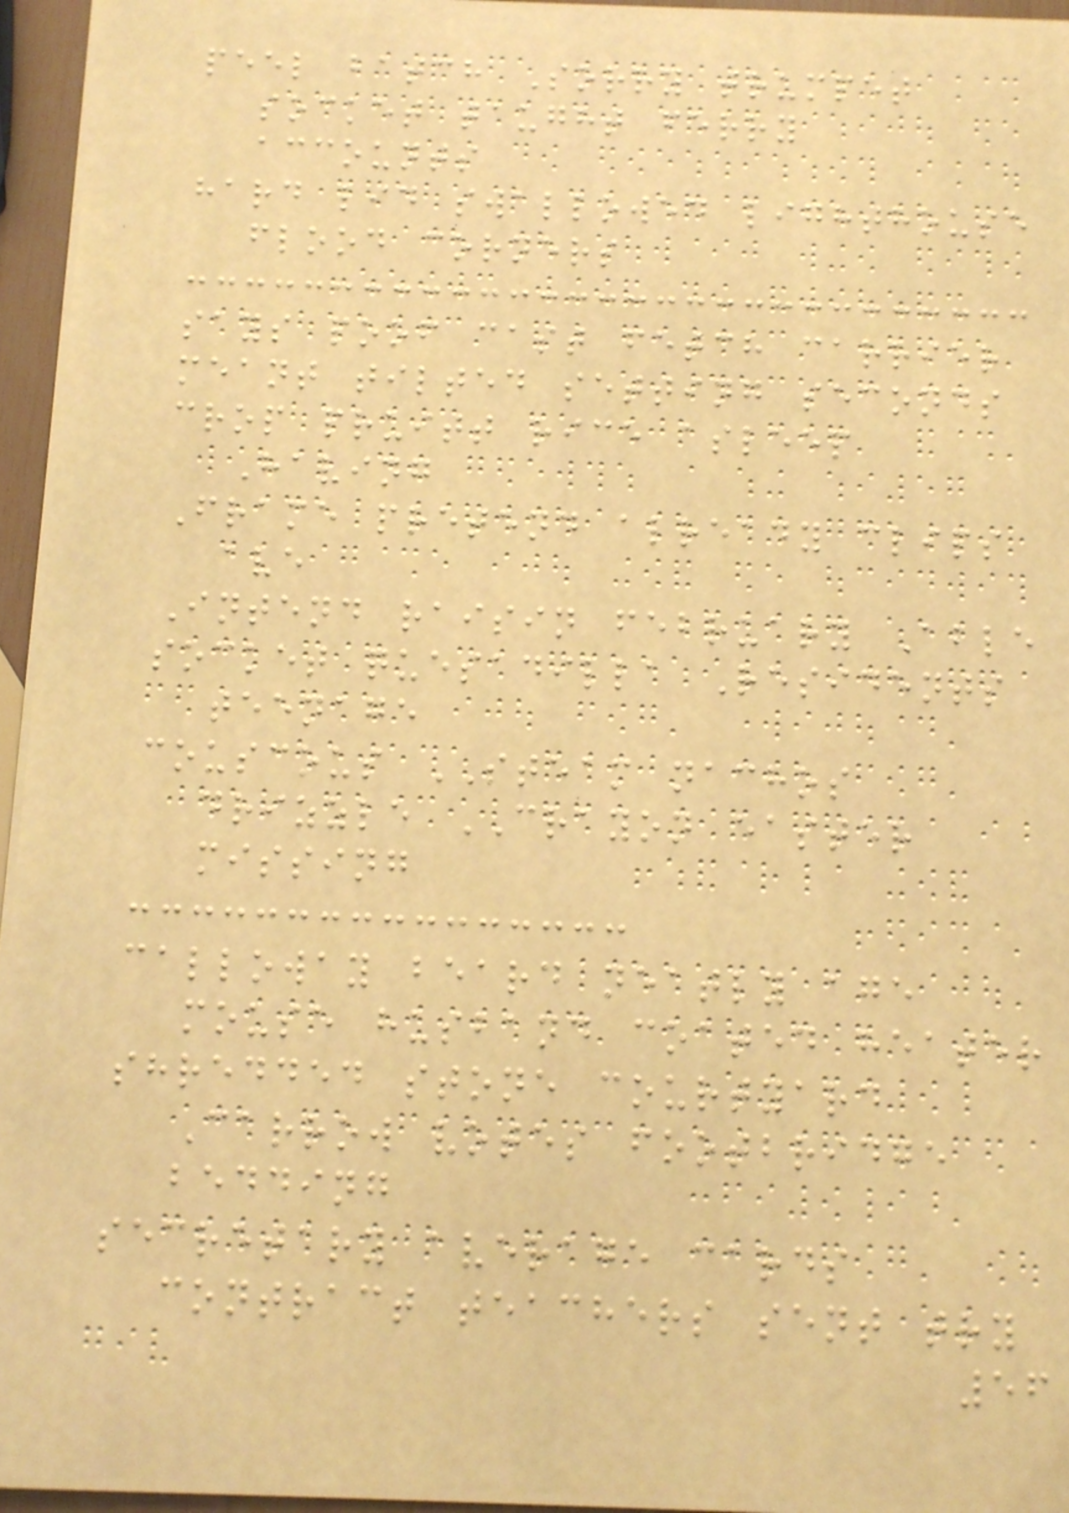peel batch Sorry trumpet
socket taught ferry
accounts
hard lid swallowed lighthouse
flood corners
says poof cast fetch carrier
meant tilted setting seconds
crop pruitt rice asleep
Having
Frame pretend already clips
ave
Intend raisin february Able
socket quesadilla Residents
teenage
couscous STEAM nachos
drizzle CRAYON easter
missing
calloway beard neatly age
mouse husband coated heater
shredded stone courtyard
Carrow votes footbridge
bedding
secretary average cards
contract teachers sent try
56
